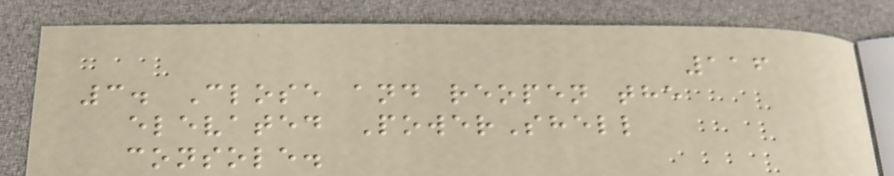116
3. Close and reopen the
elevated PowerShell
console.
